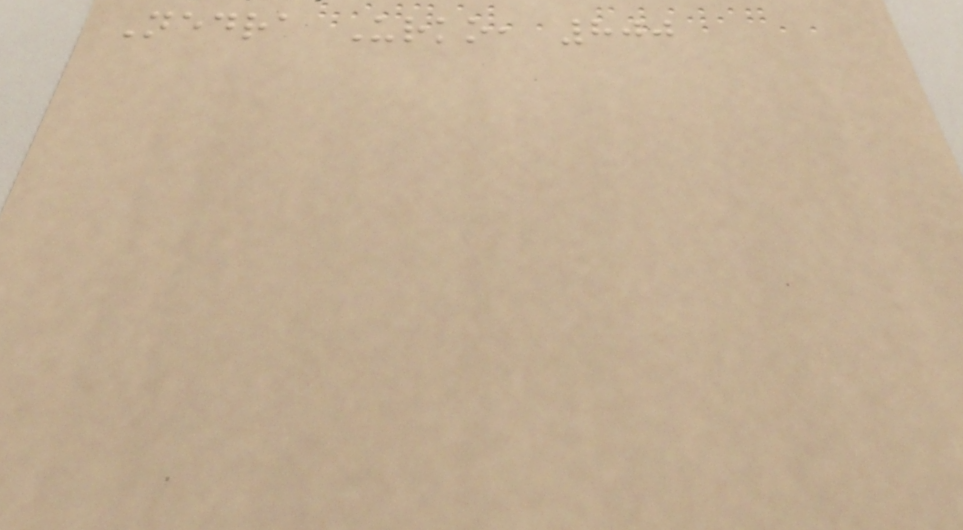Nedra Urko, 800
